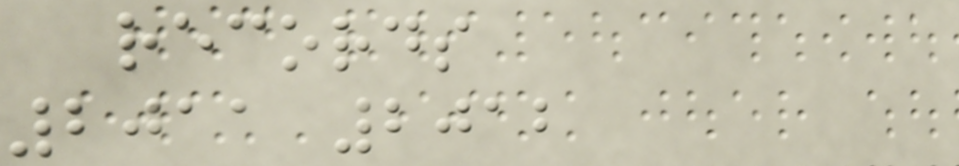records
2011 2012
